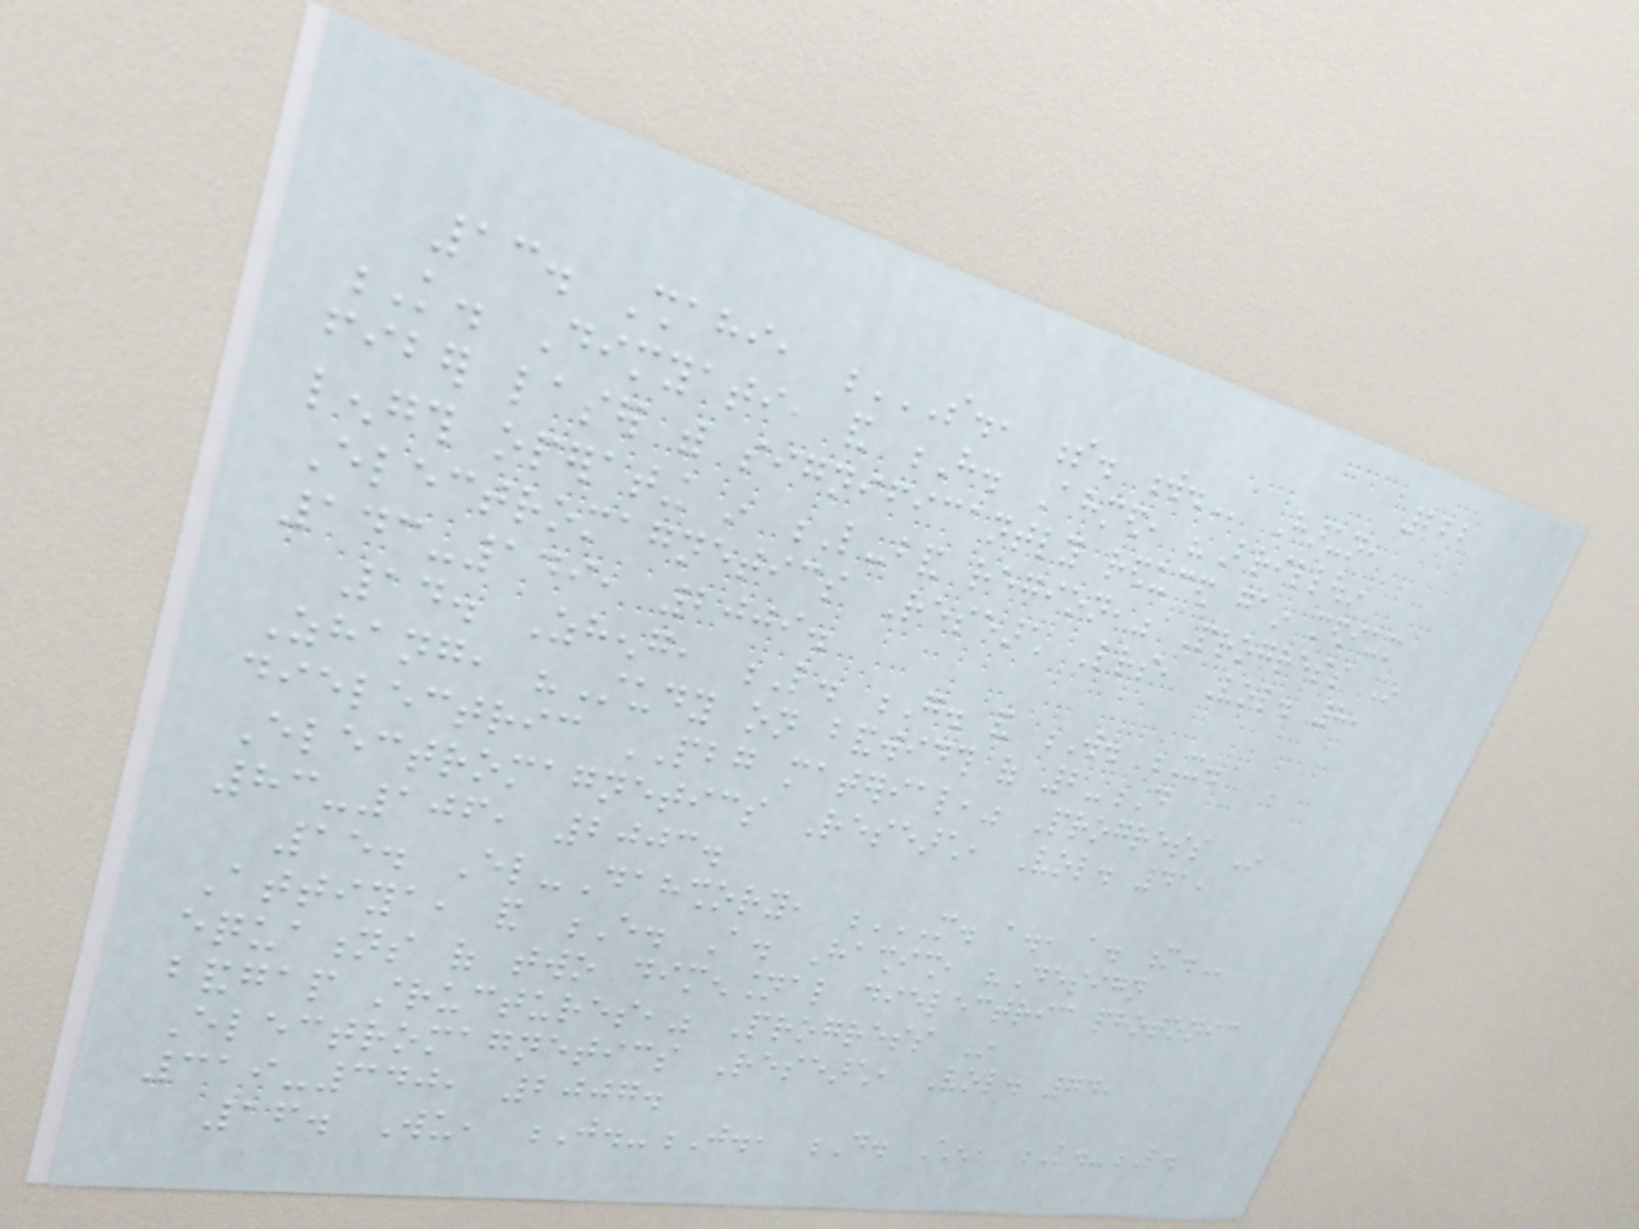222
13. Shahi, S., S. W. Harun,
K. Dimyati, and H. Ahmed, "Brillouin
fiber laser with significantly reduced gain medium
length operating in L-band region," Progress In
Electromagnetics Research Letters, Vol. 8,
143-149, 2009.
14. Zheng, L. G. and W. X.
Zhang, "Study on bandwidth of 2-D
dielectric PBG material," Progress In
Electromagnetics Research, Vol. 41,
83-106, 2003.
15. El-Dahshory, M. A., A. M.
Attiya, and E. A. Hashish, "Design
equations of two dimensional dielectric photonic
bandgap structures," Progress In
Electromagnetics Research, Vol. 74,
319-340, 2007.
16. Wu, J.-J., D. Chen, K.-L.
